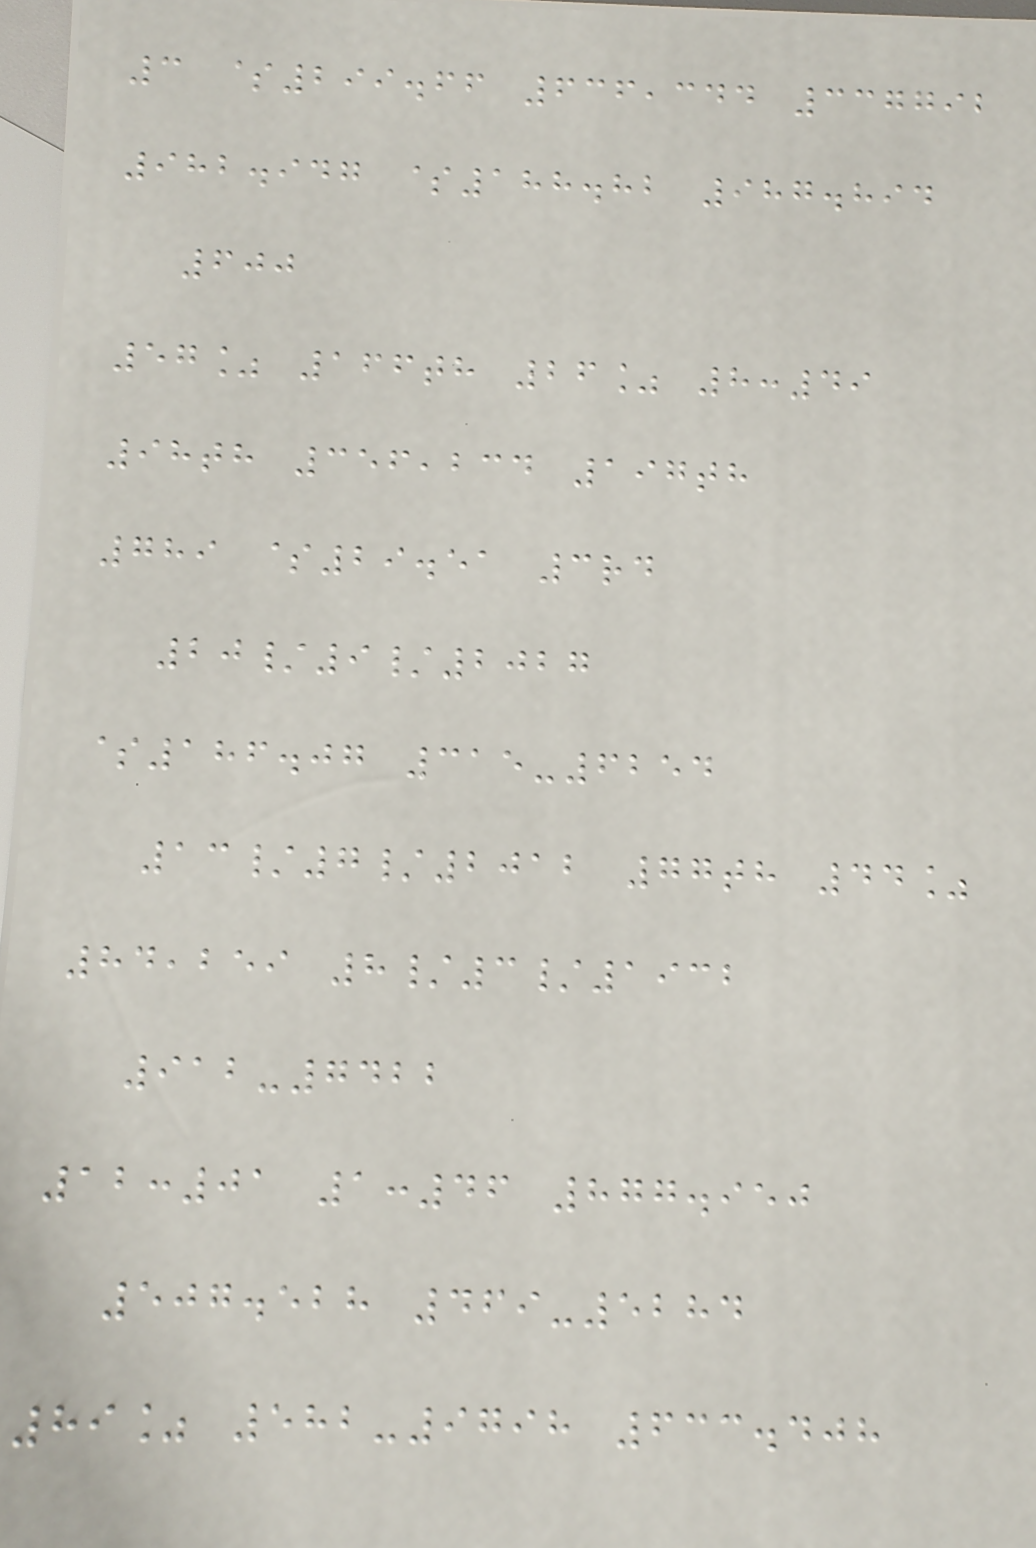3 $299.66 636,344 337792
982.947 $188.82 987.894
600
57% 166th 26% 8:49
98th 356,234 197th
789 $29.51 3rd
20/9/2027
$186.07 315-6254
13/7/2012 77th 44%
84,259 8/3/1932
912-7422
12:01 1:46 877.950
507.528 469-5284
89% 582-9798 633.408
